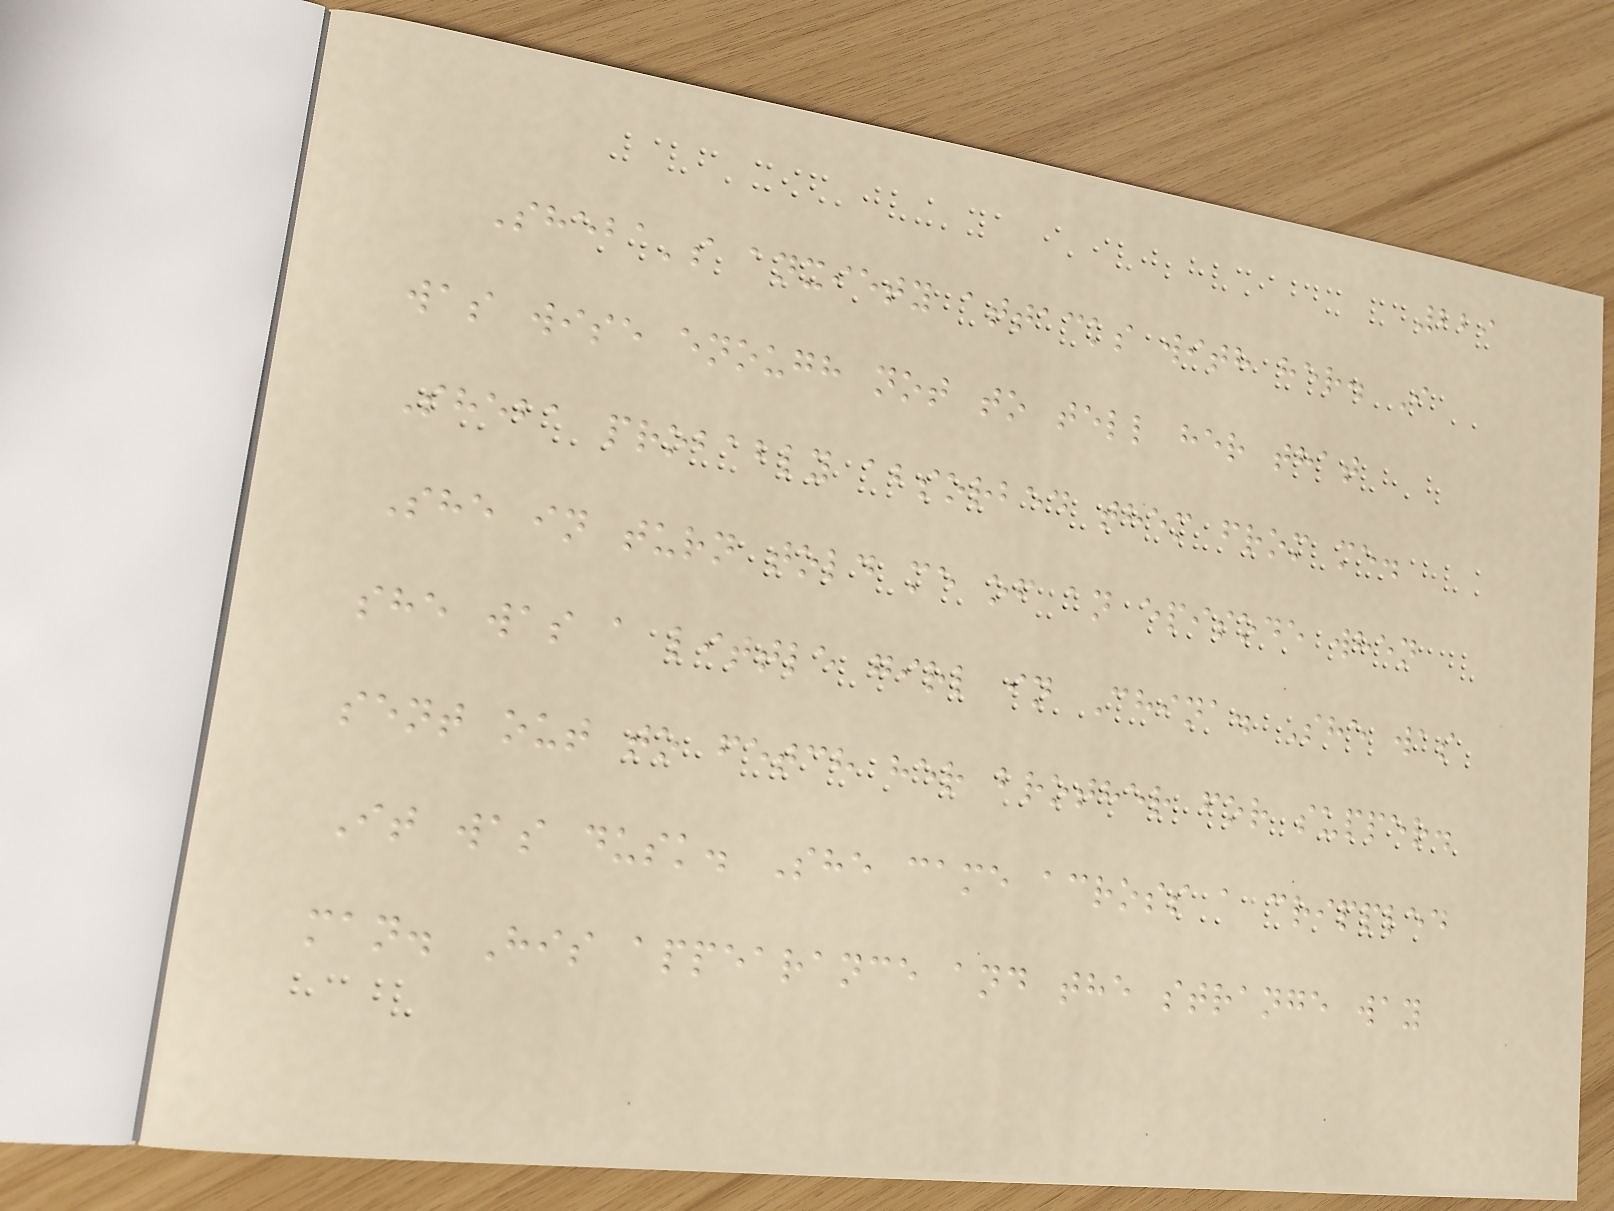229
Sheba's anxiety attacks with her. I
was wise enough not to tell her that
Sheba probably absorbed them from me.
She in turn told me of an episode when
she was a little girl in China. She was
sent out to fetch her brother for supper.
It was dusk. She came across a crippled
man. His appearance and the strange way
